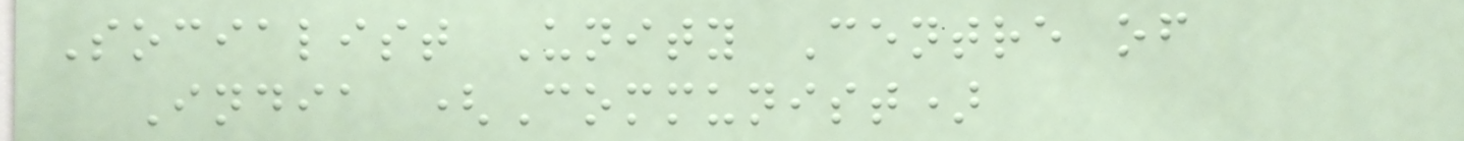Socialist Unity Centre of
India (Communist)
